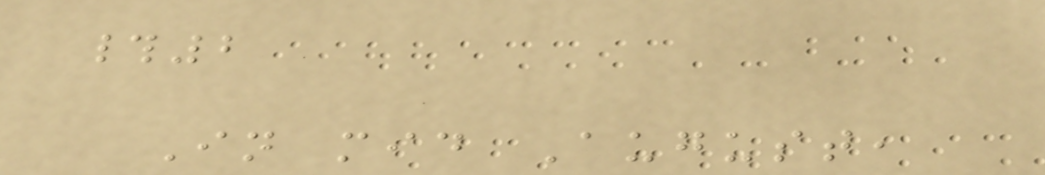#2
In mid August,
